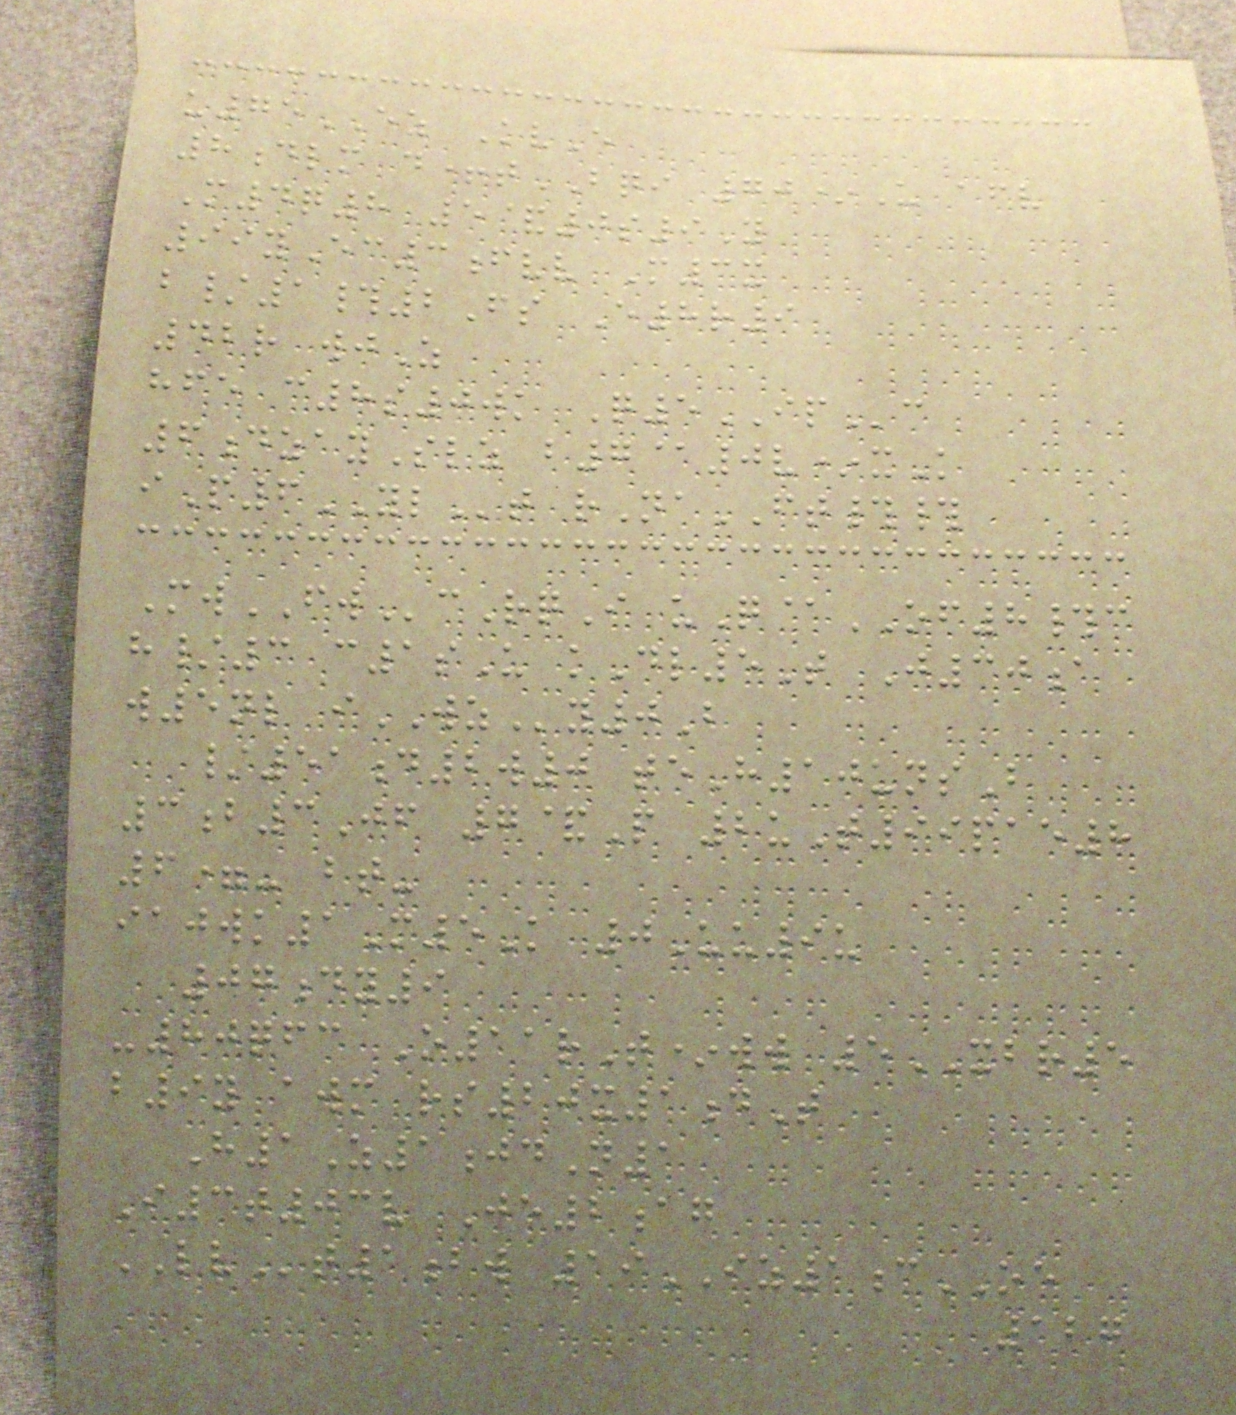u75EZ KvE
8dlm d+tBQI 70*U afv
M4q8 5&0s9Y
99yEc3fvv M3x
b/1#2Fs E8r9
42r wjZ
hfe c8s0wk Q5IPc
6dzaySlz b7@0v*xK
iP6YLt rNaFT##
MwFWcRqI uQ@OF8#c
h/3 c1sU kDl5T J30a
w5nl iWZy0B
/51d2w0 teH10unsB
3b3Jf 7&P 2uT99pae8
6=- bt-
iajwk1M5K 0Uu9u
07dy9
-80qfc O11rT*ww 5XBR5
b9y awm rs20x1dT
H1Z1jdN1
I3t03v Je2ag
LVt1bw 19IZ1cOE
127
